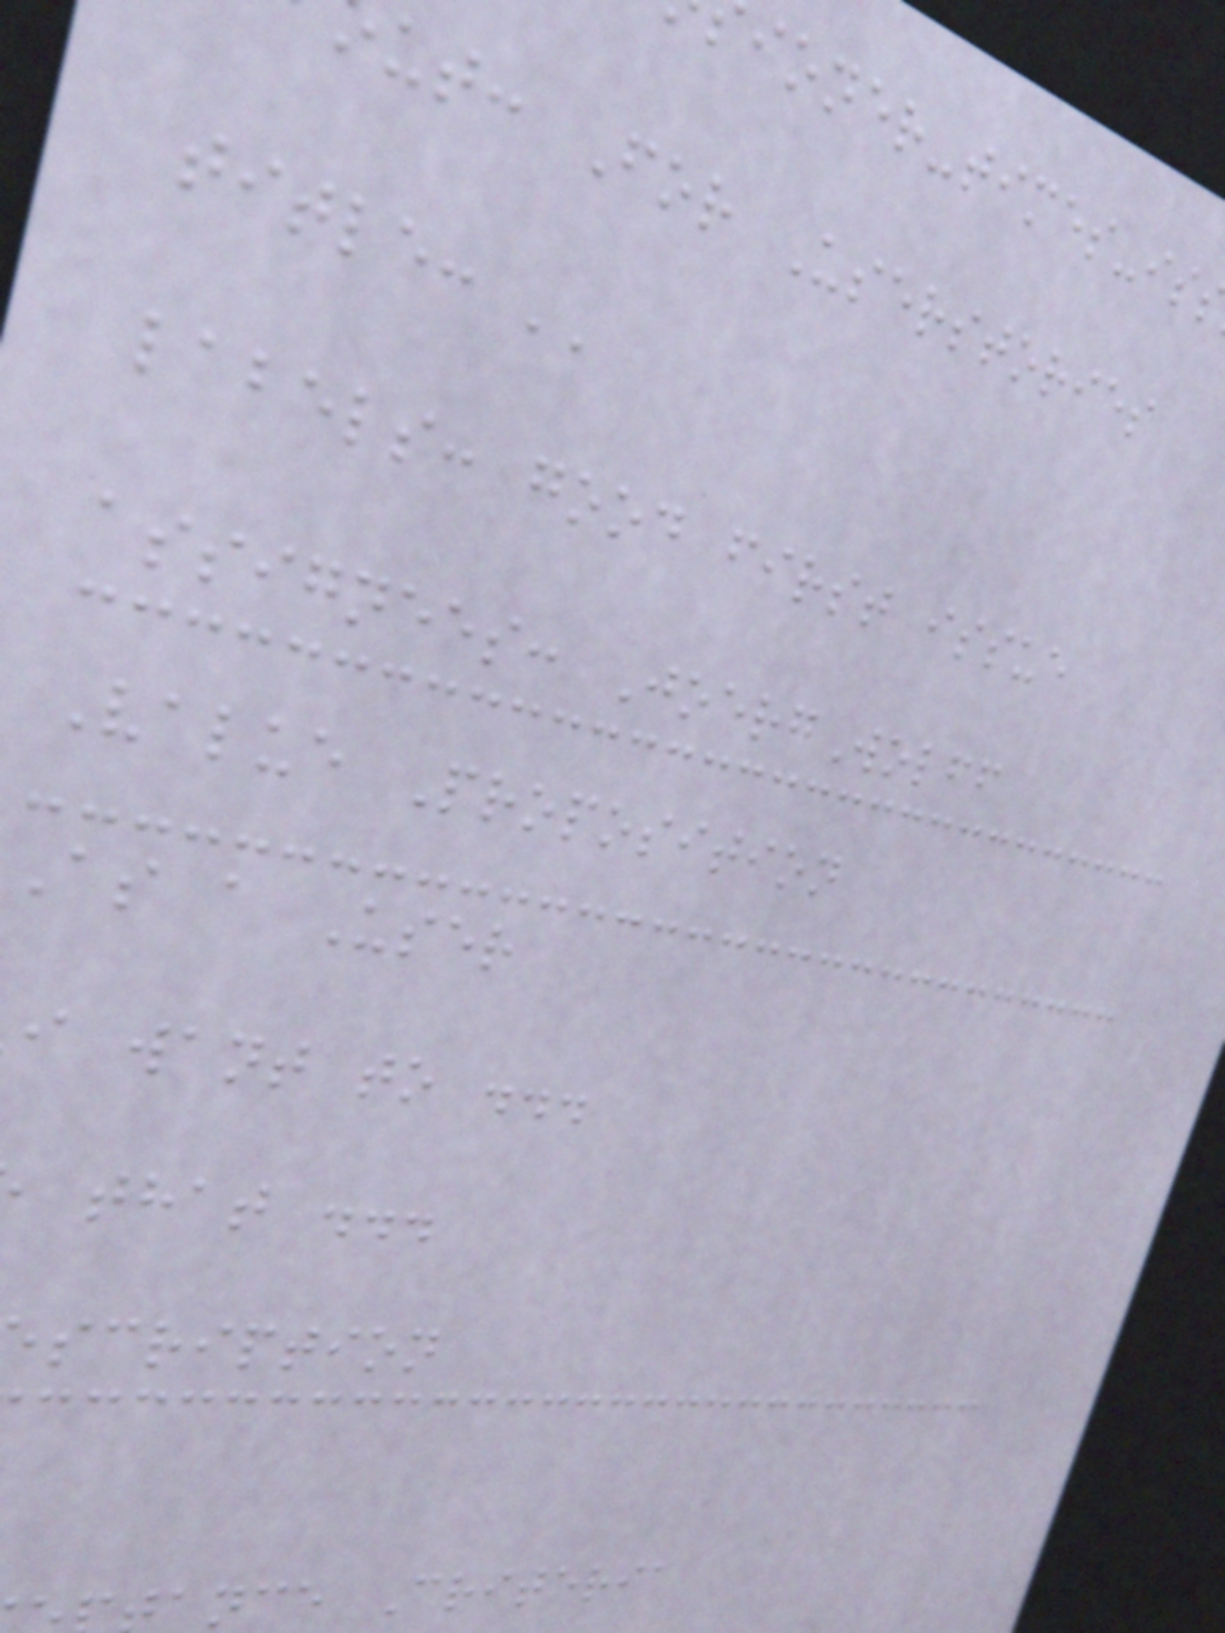ut: For Userstories
title: ''
labels: good first issue
assignees: JoergWolff
Value Proposition
As a User
i want to ...
that ...
scription
nce Criteria
